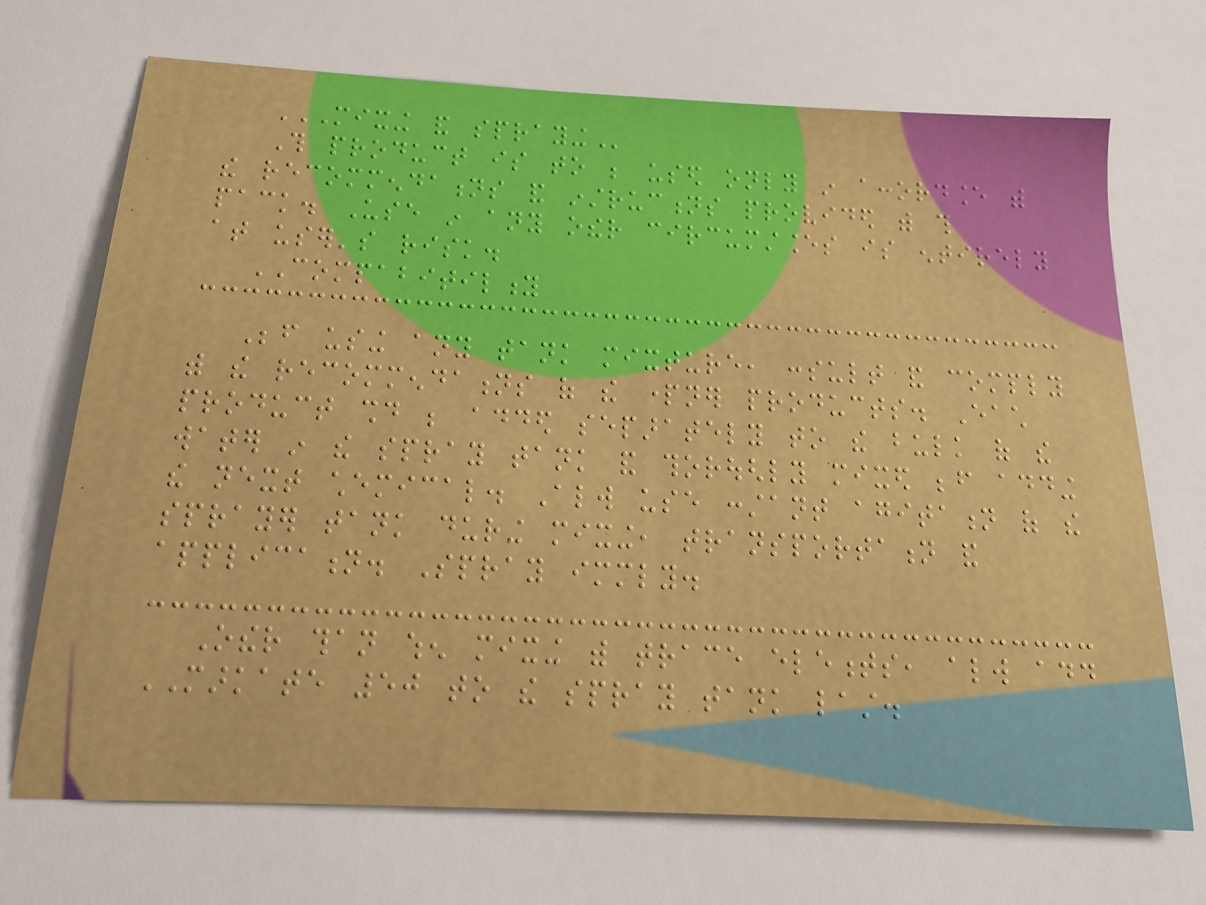MIXING AND SPRAYING
This product is to be used only in accordance with
the recommendations and instructions provided with this
pack. Use in any other circumstances is entirely
at user's risk.
COMPABITILITY
Before using any tank mixture, consult and comply
with the recommendations of the partner products. Each
product should be added separately to the bulk of the
water in the spray tank and thoroughly mixed before adding
the next chemical. Always use constant agitation of the
sprayer tank during mixing, transportation and
application. Spray immediately.
Other than when mixing with trace elements, always add
MARKATE 50 to the spray tank last.
